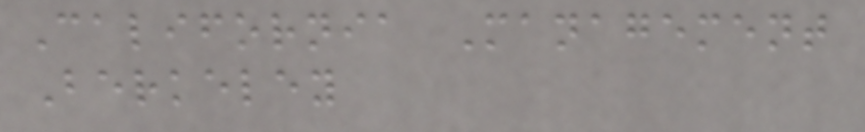California Management
Berkeley
